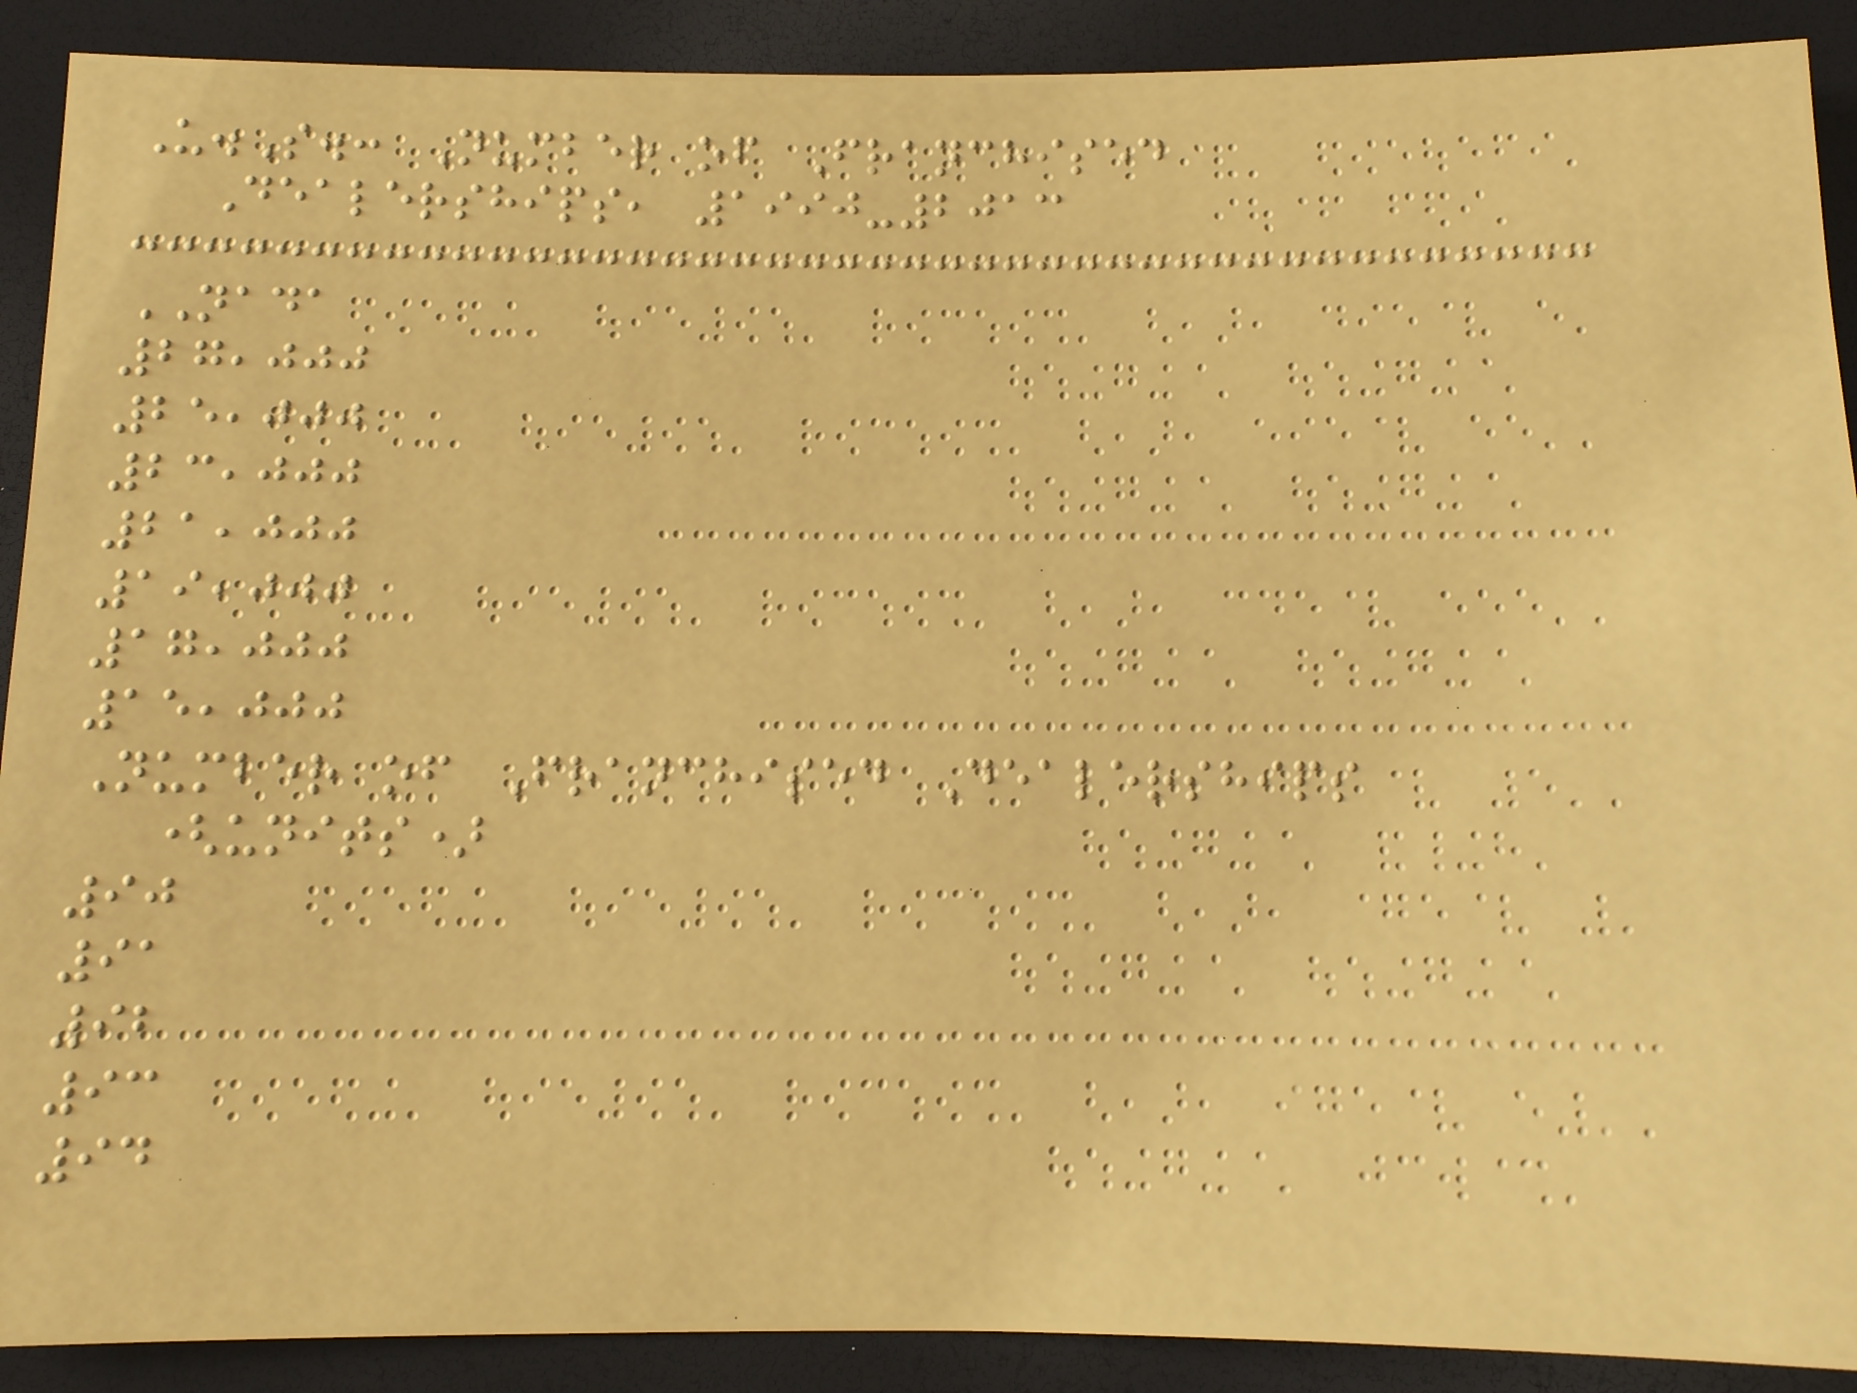U.S.: Number of Franchised
Dealerships, 1990-2013
NADA
27,000
25,000
23,000
21,000
19,000
17,000
15,000
Number of Franchised Dealerships
(units)
90
91
92
93
94
